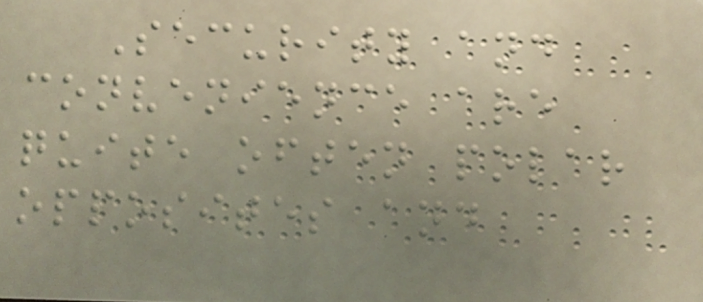Security and
convenience are
quite often polar
opposites and
